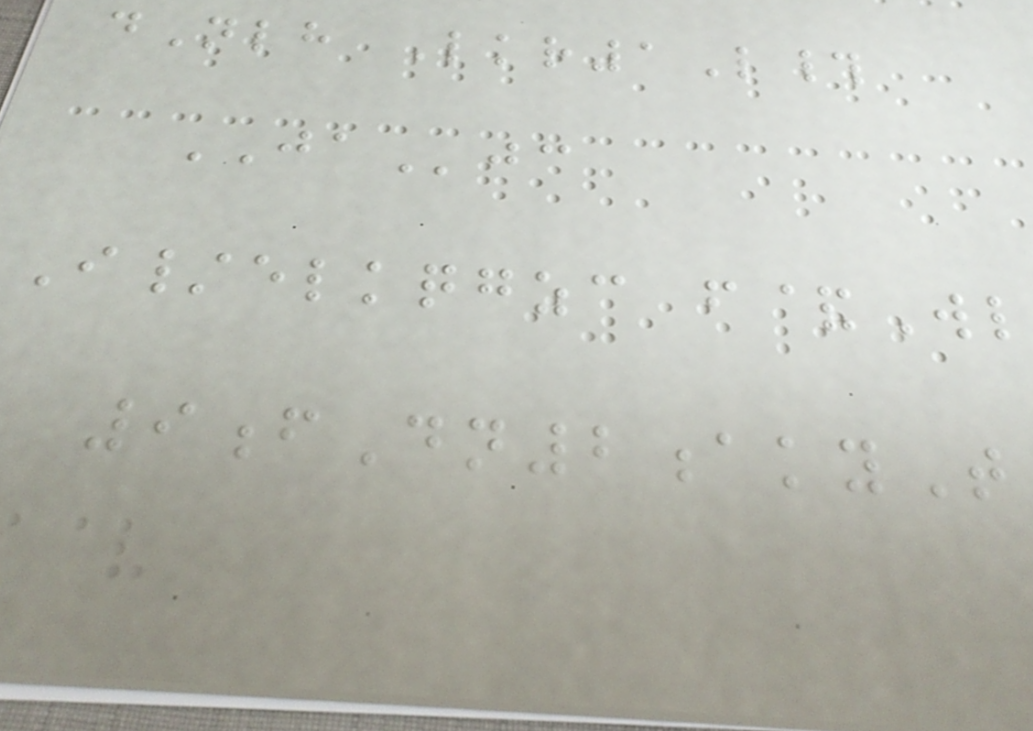dNlh Lkr1L#
JAjc
I/elkqgzc f&Wl
9fDn2akyT
